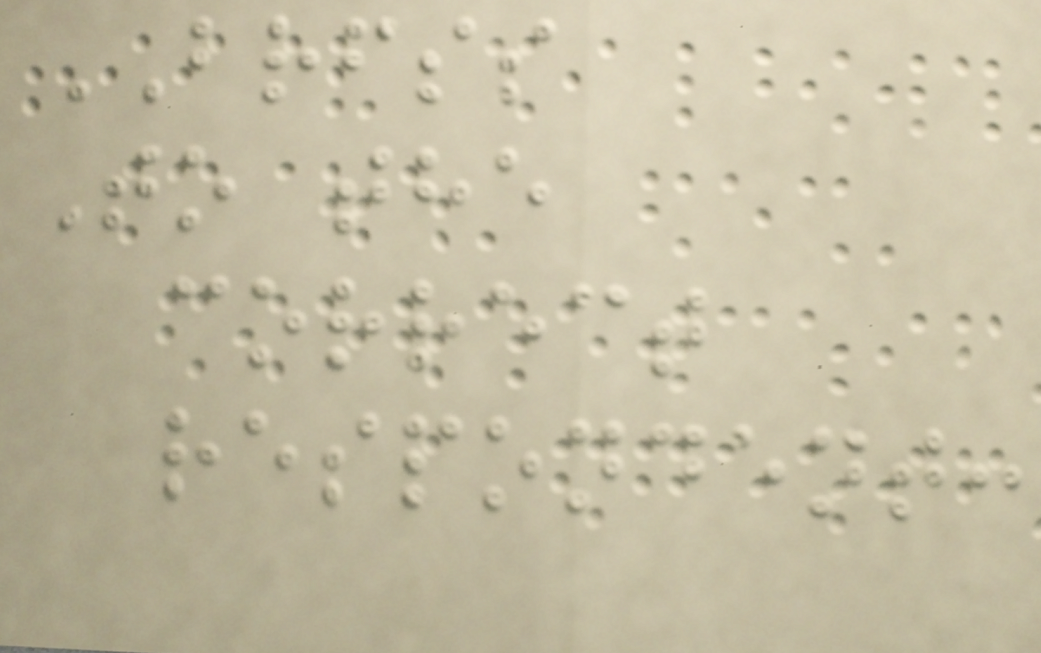BRFSS
To the
correct
respondent:
